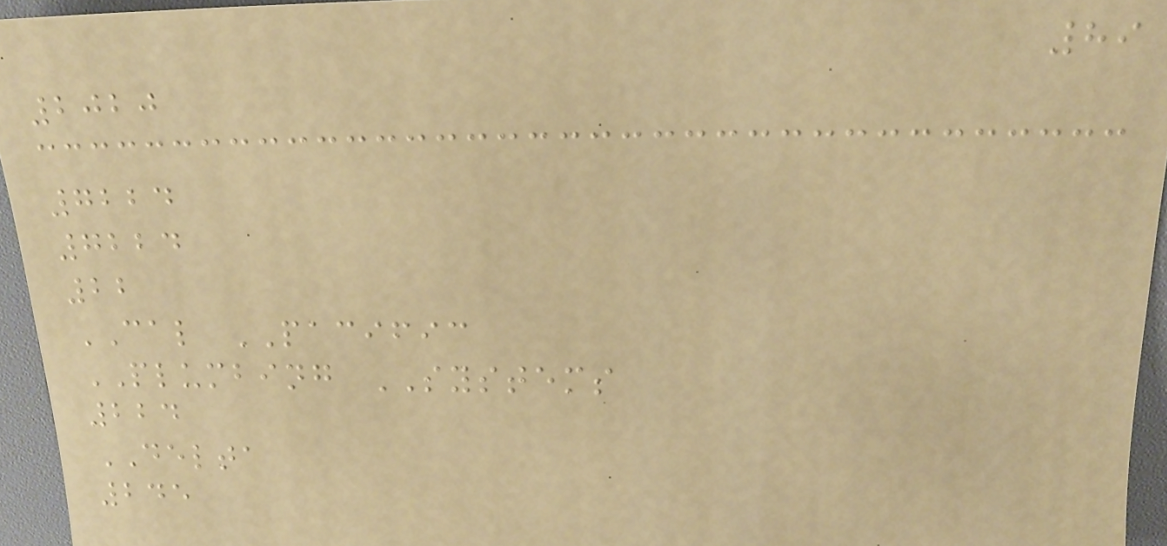89
2020
7224
7224
22
CAL PACIFIC
PLUMBING SYSTEMS
224
DELTA
245
